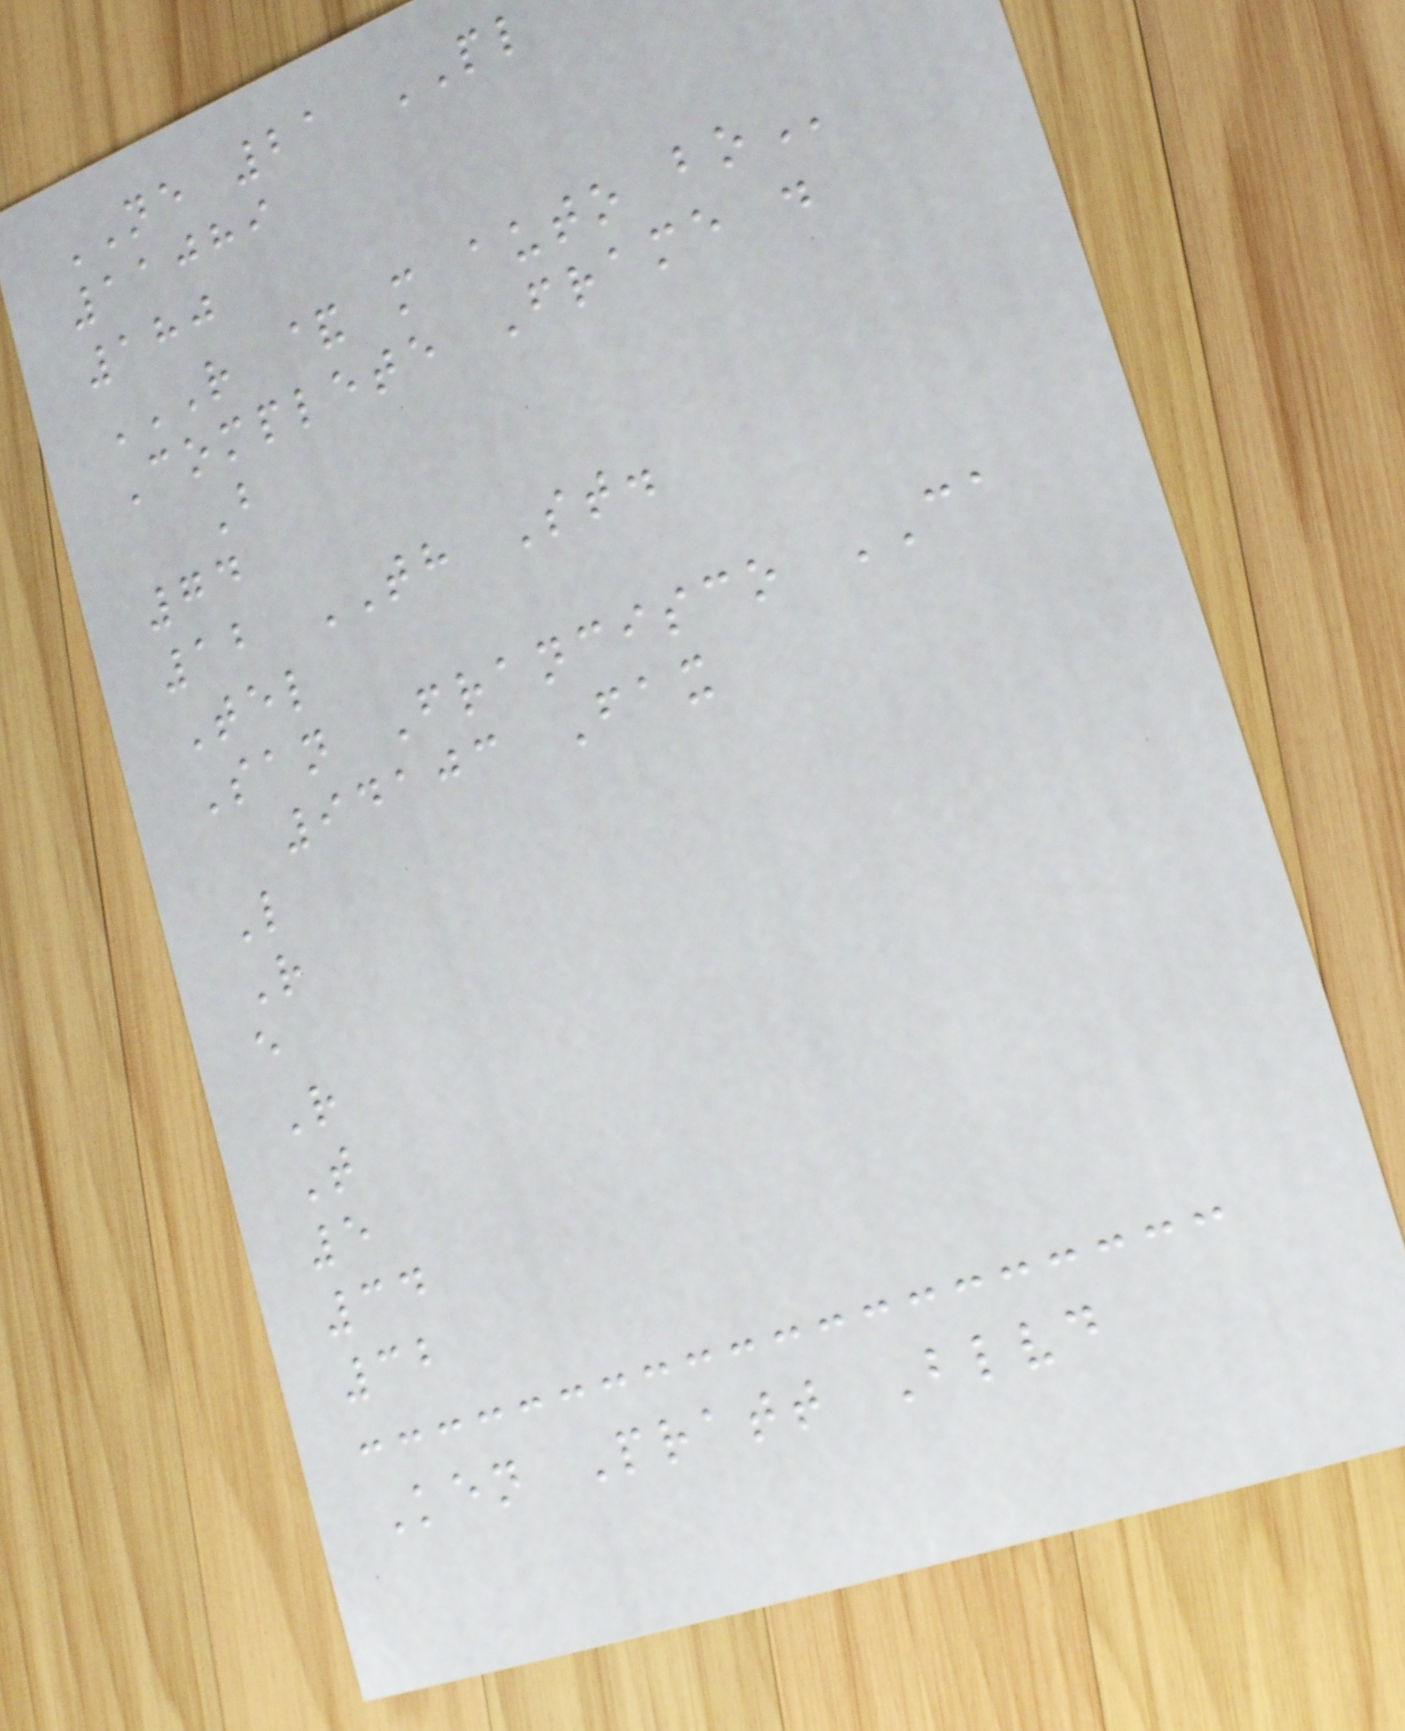NE 21 PL
11089
180
R & M AUTO BO
Complete Frame .
B
74
12 TH St.
Tel
San Francisco CA
94103 Fax
L
R
e
R
T
5
34
32
Ken Pratt Blvd
